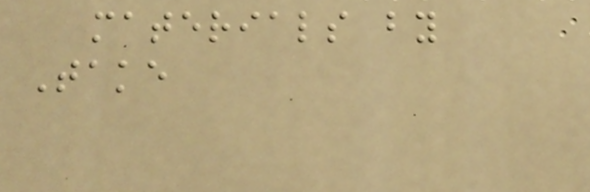materials by
Take
